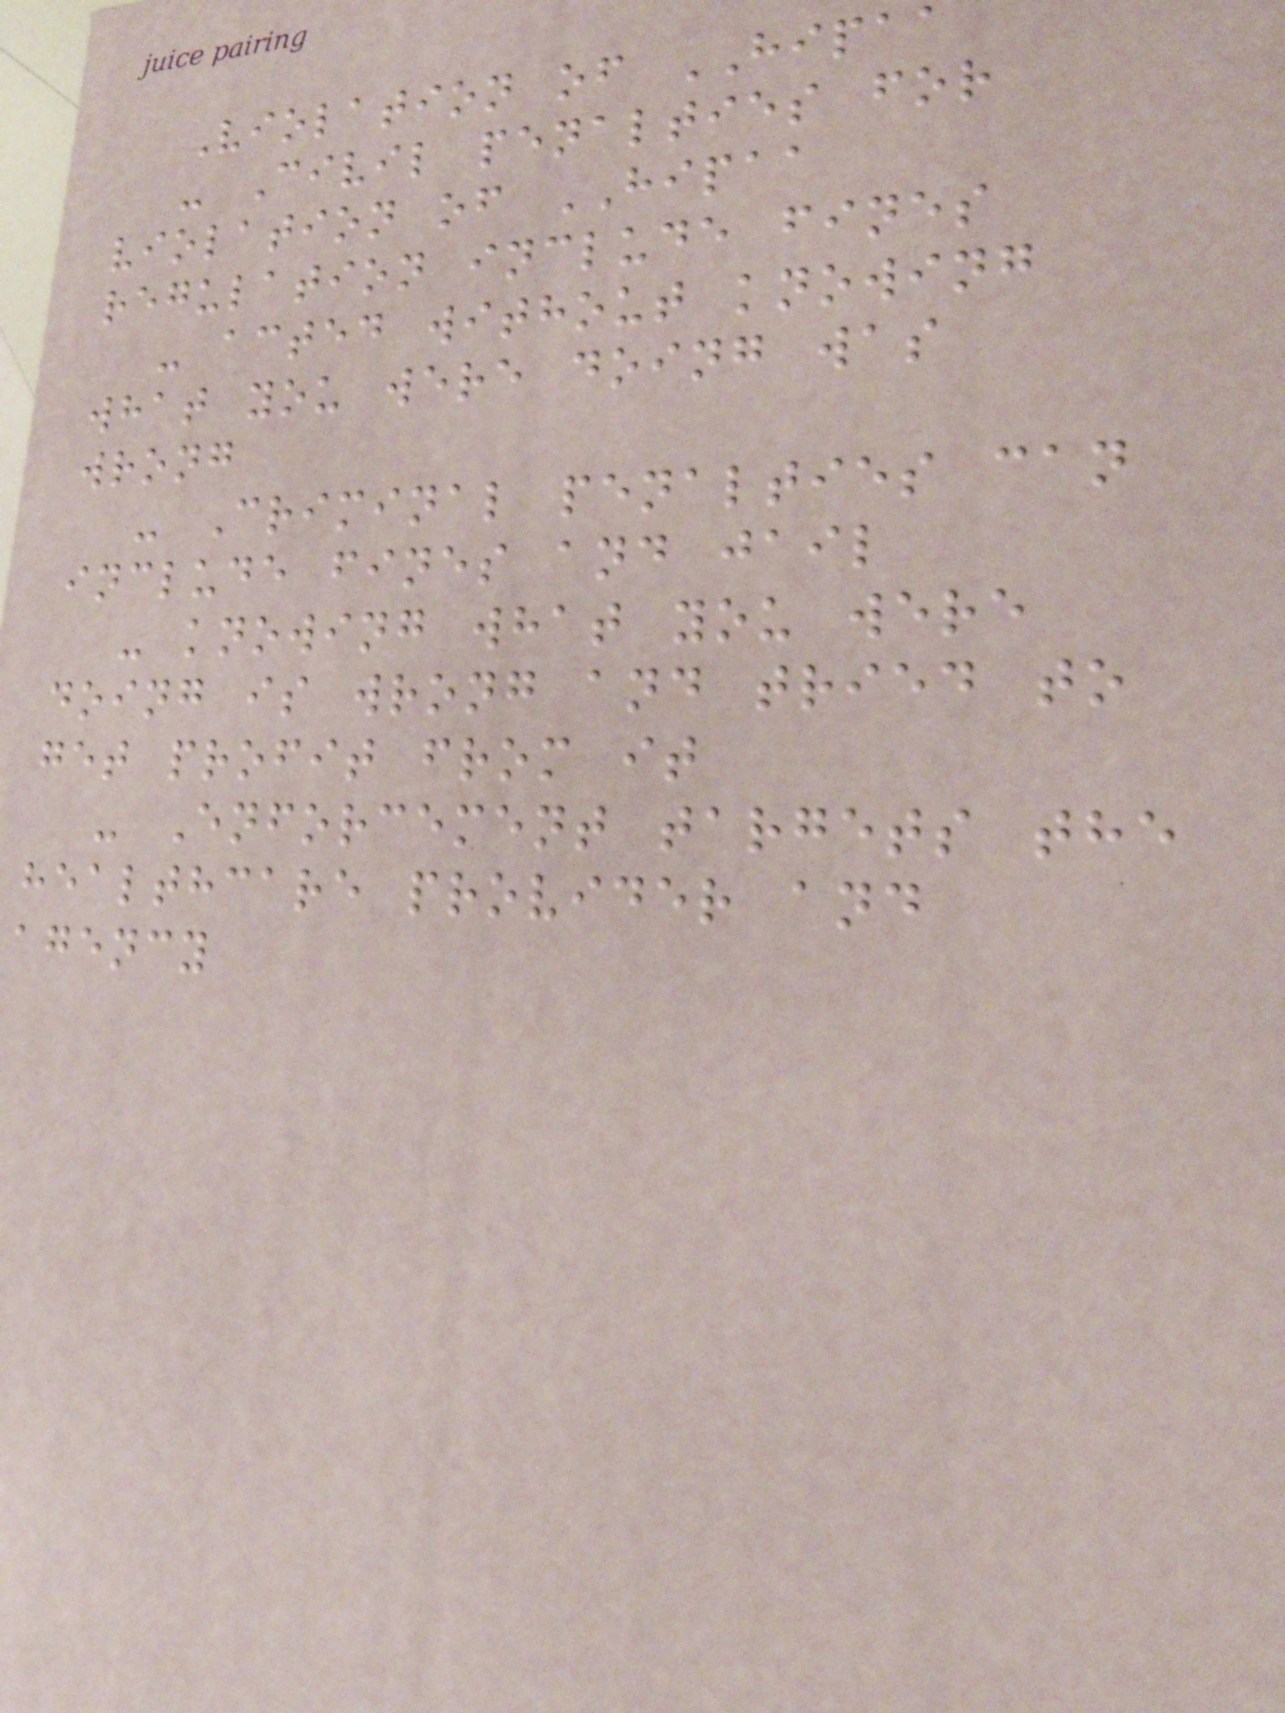Violation of HIPAA
- Civil penalties for
violation of HIPAA
regulation include fines
- acted without knowing
what you were doing was
wrong
- Criminal penalties can
include fines and jail
- knowing what you were
doing is wrong and tried to
get profit from it
- Enforcement targets the
healthcare provider and
agency
